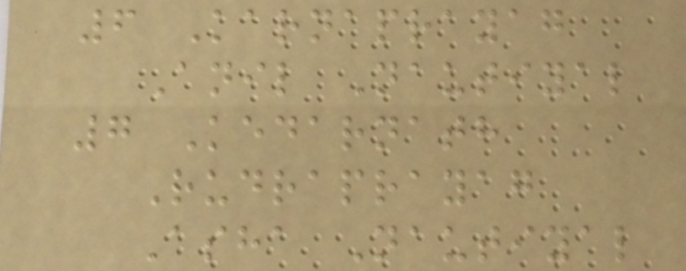6 Karnaprayag
Anil Nautiyal
7 Kedarnath
Rudraprayag
Asha Nautiyal
